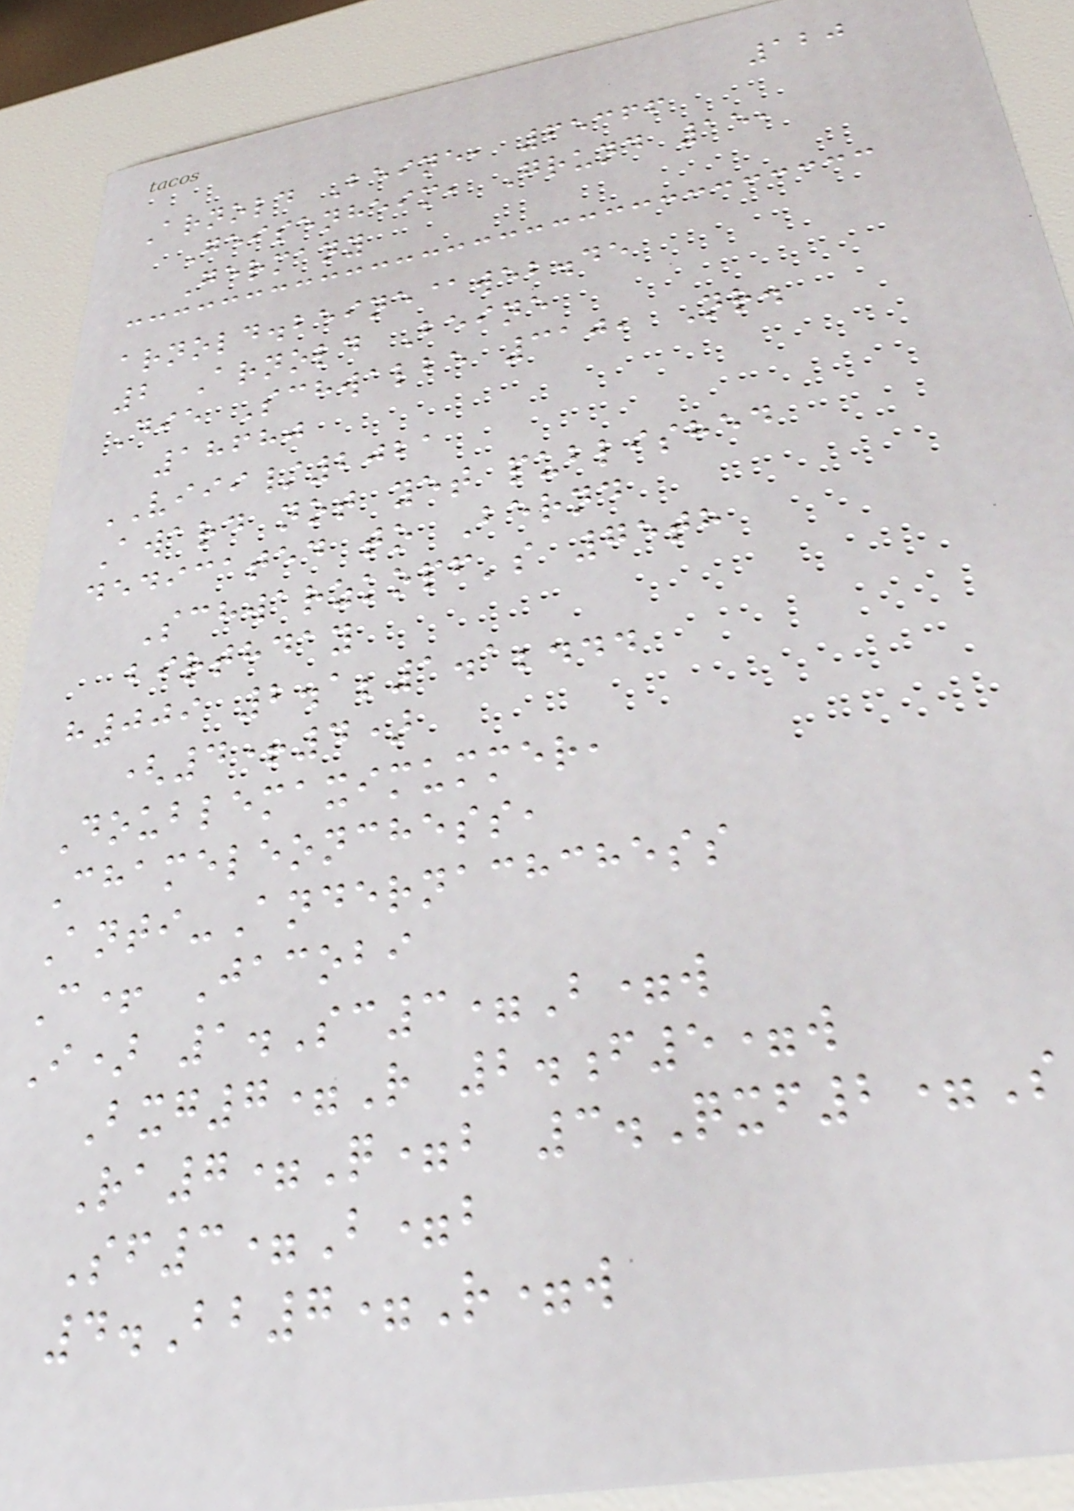120
Arnold Beine, 65366
Geisenheim, Grund 15,
Germany
arnold.beine@web.de
2 Arnold Beine
Die Schwalbe 310, Nr.
18680
VIII/2021
Award not yet published
dedicated to Bernd
Schwarzkopf's 75th
birthday
h009 2.1;1.1;...
(4+4)
Doublemaximummer,
Chameleonchess,
Anti-Andernachchess
C+ Jacobi
I) 1.Sc3=B=w
Bxg7=R 2.f5=w
Ra7=Q=b 3.Qxf2=S
Sf3=B=b
4.Bb7=R=w
